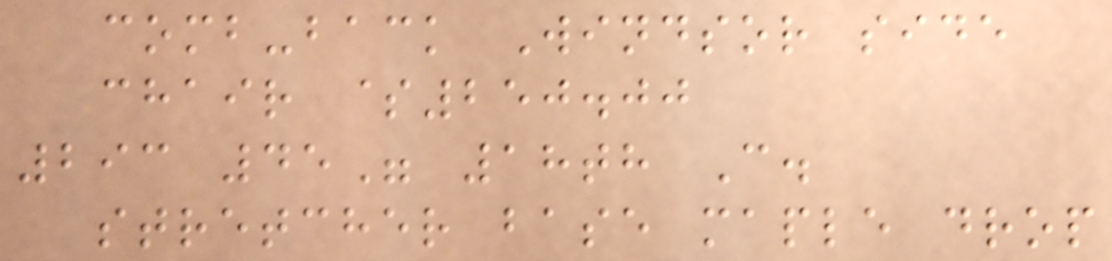comb-back Windsor side
chair $250.00
293 45" 18th C.
stretcher base maple drop
